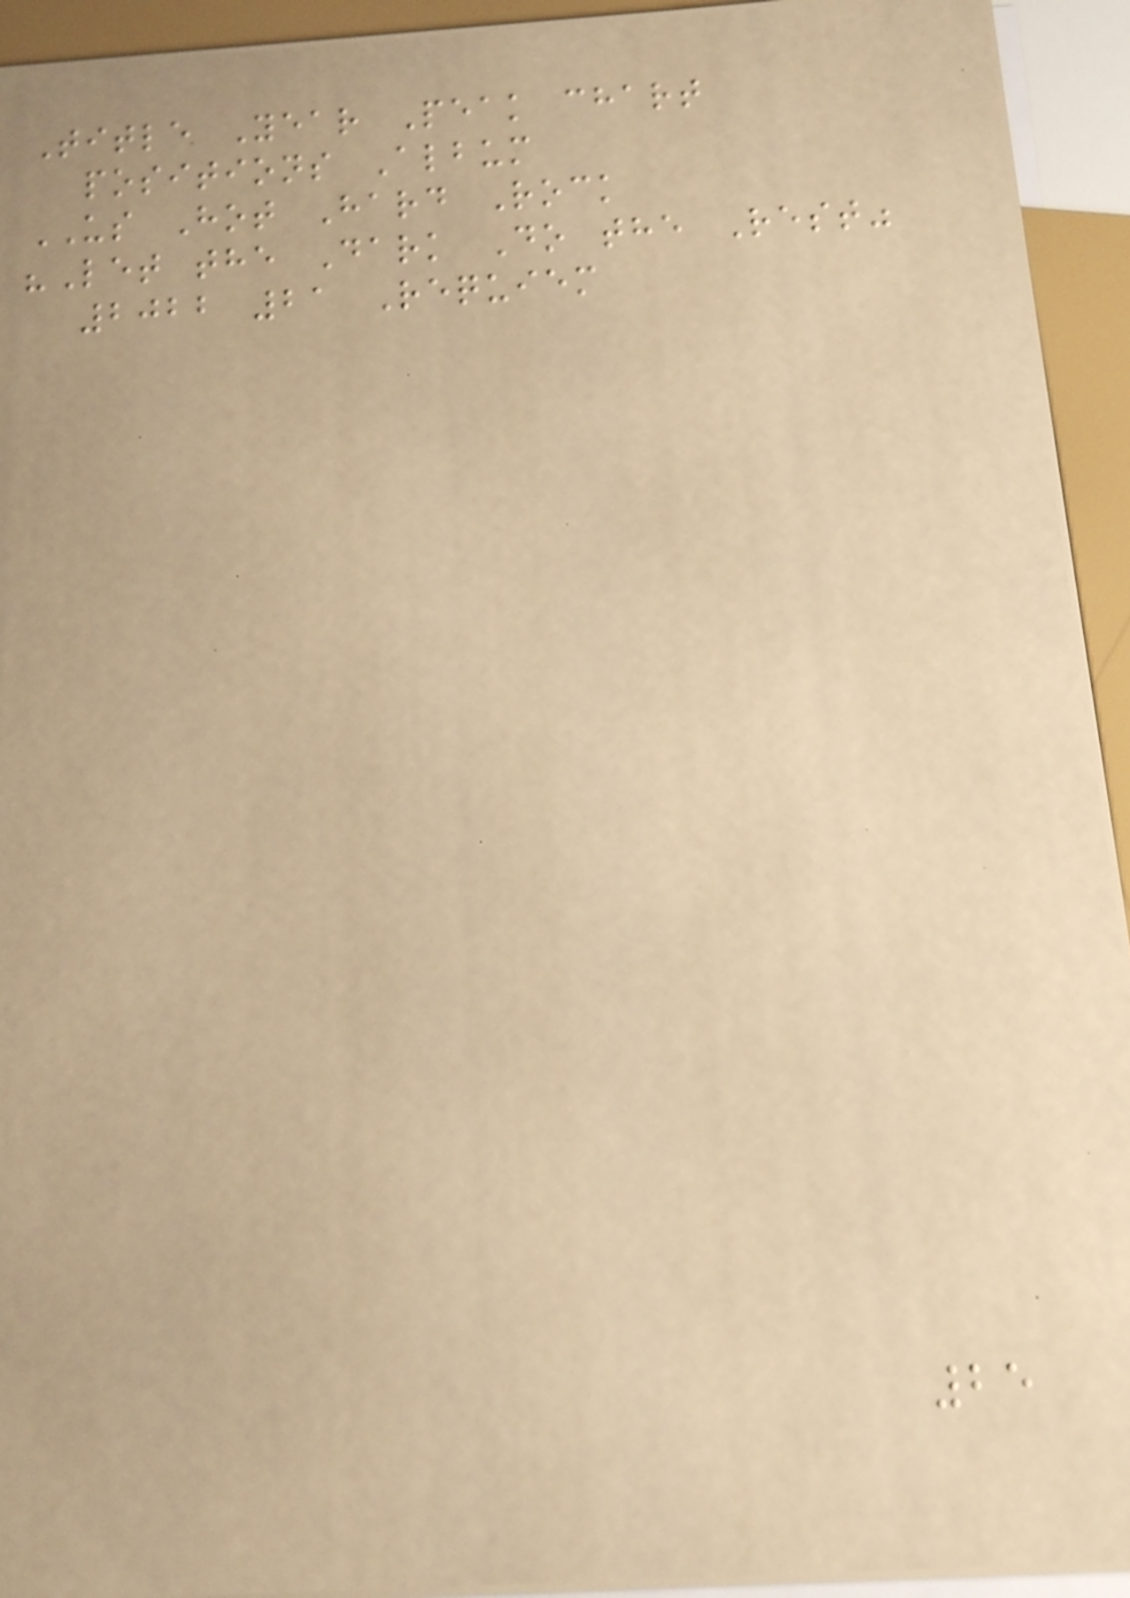Title Year Peak chart
positions Album
US Hot Hard Rock
"Let the Dark Do the Rest"
2022 21 Requiem
25
